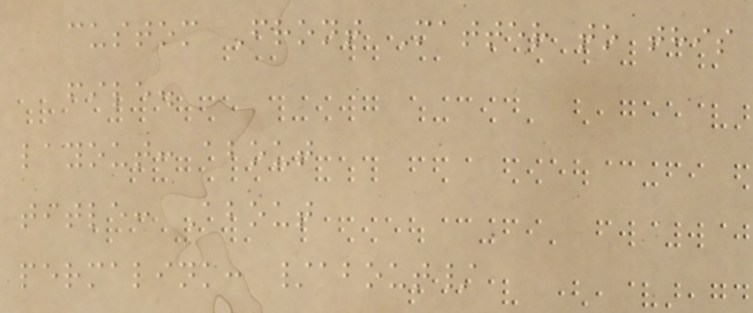custom Front Matter to this
file.
layout: about
title: About
permalink: /about/
